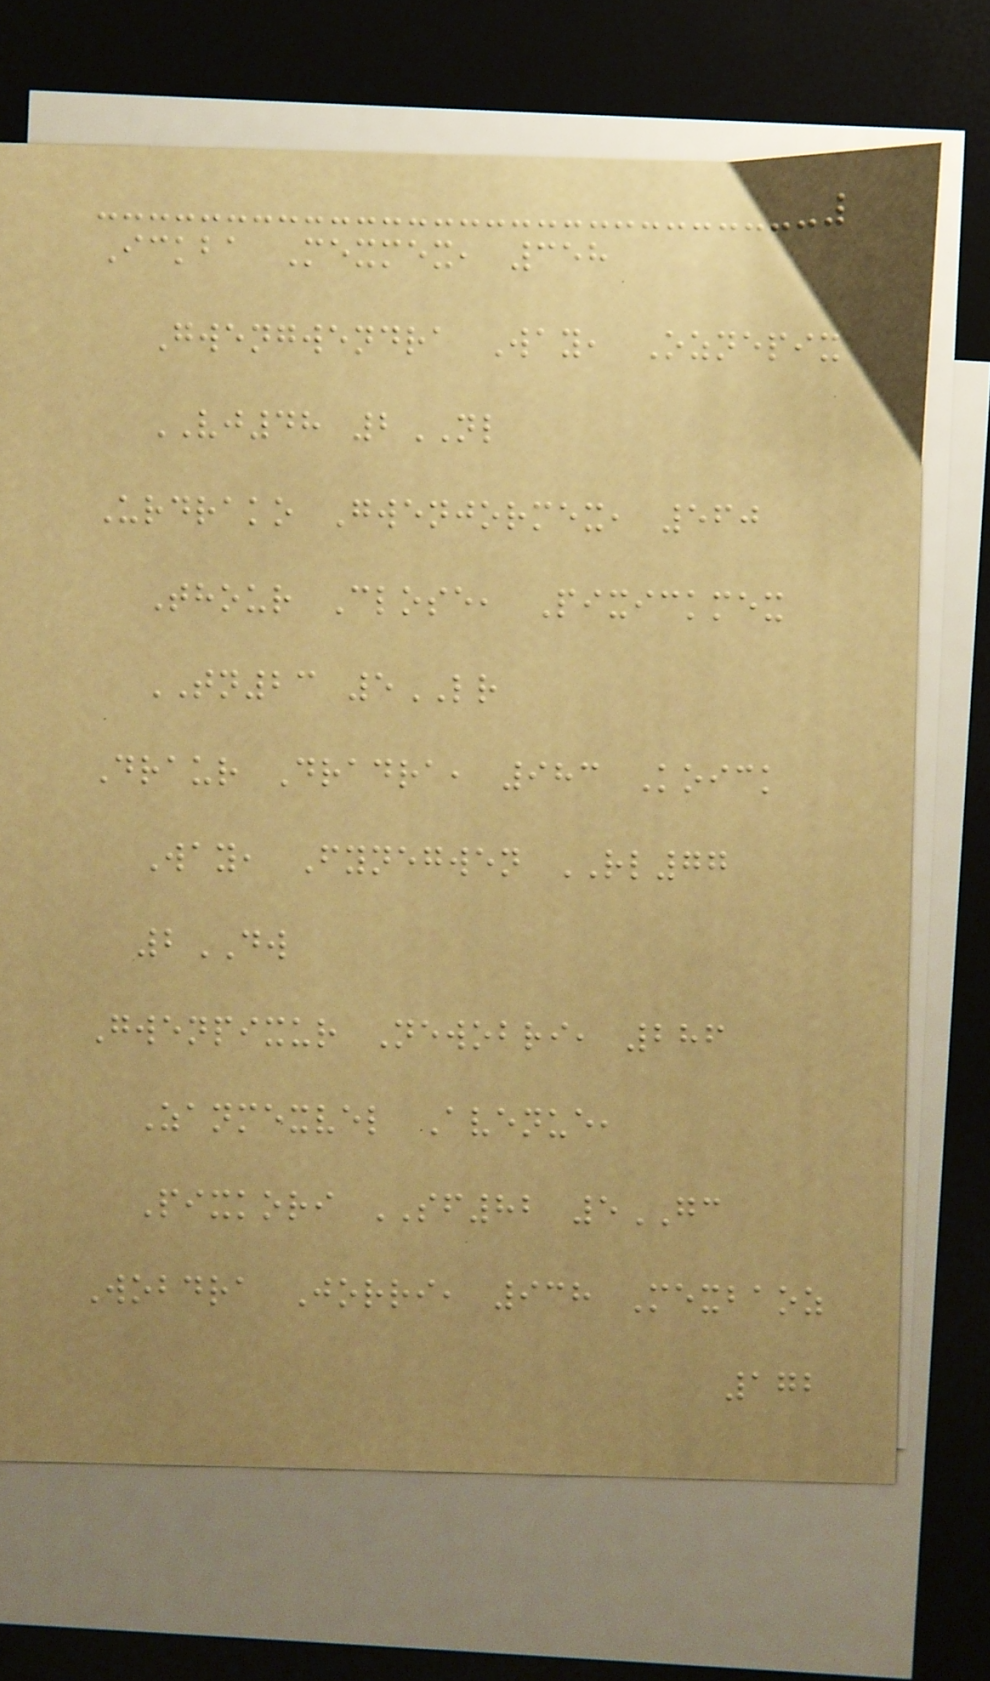Ickba Mexmex, 358
Gwengwendra Way, Oznepix
VJ48 2NL
Urdrako Gwenjormex, 560
Thour Close, Pixickmex
TN23 5LR
Draur Dradra, 983 Koick
Way, Fynegwen RL77
2DW
Gwenpixur Newobri, 286
Zanmexvel Avenue,
Pixkori SF82 5GC
Wobdra Jorri, 938 Mexbaoz
172
